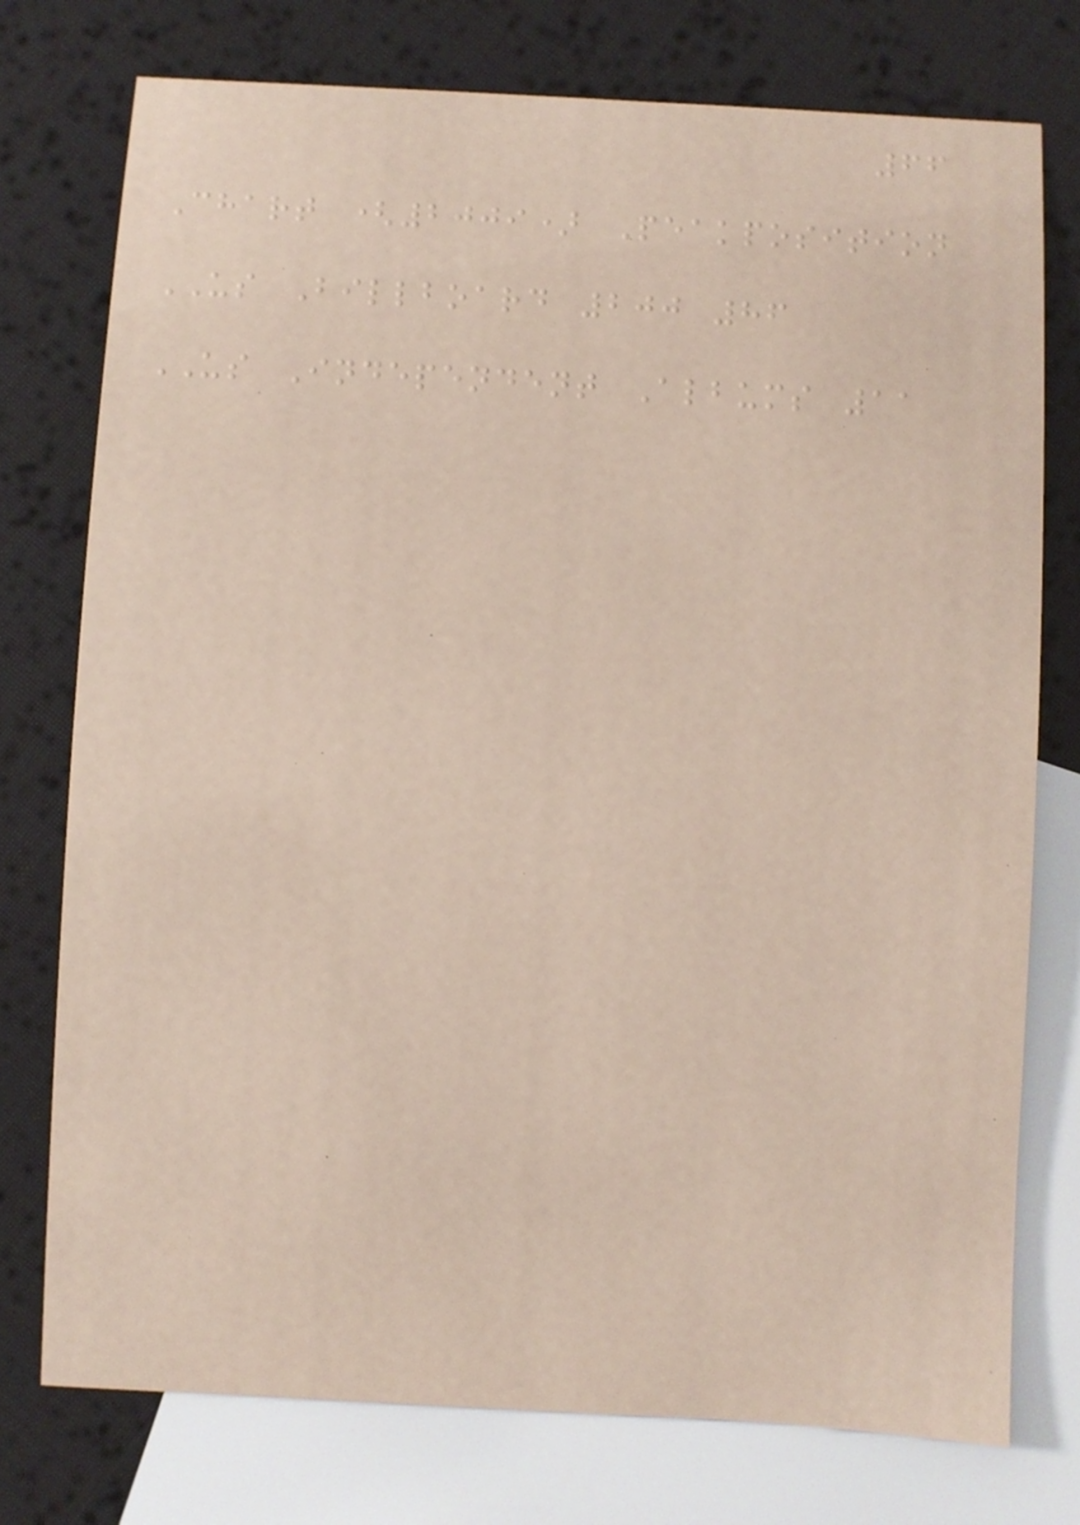66
Chart (2009) Peakposition
US Billboard 200 86
US Independent Albums 11
